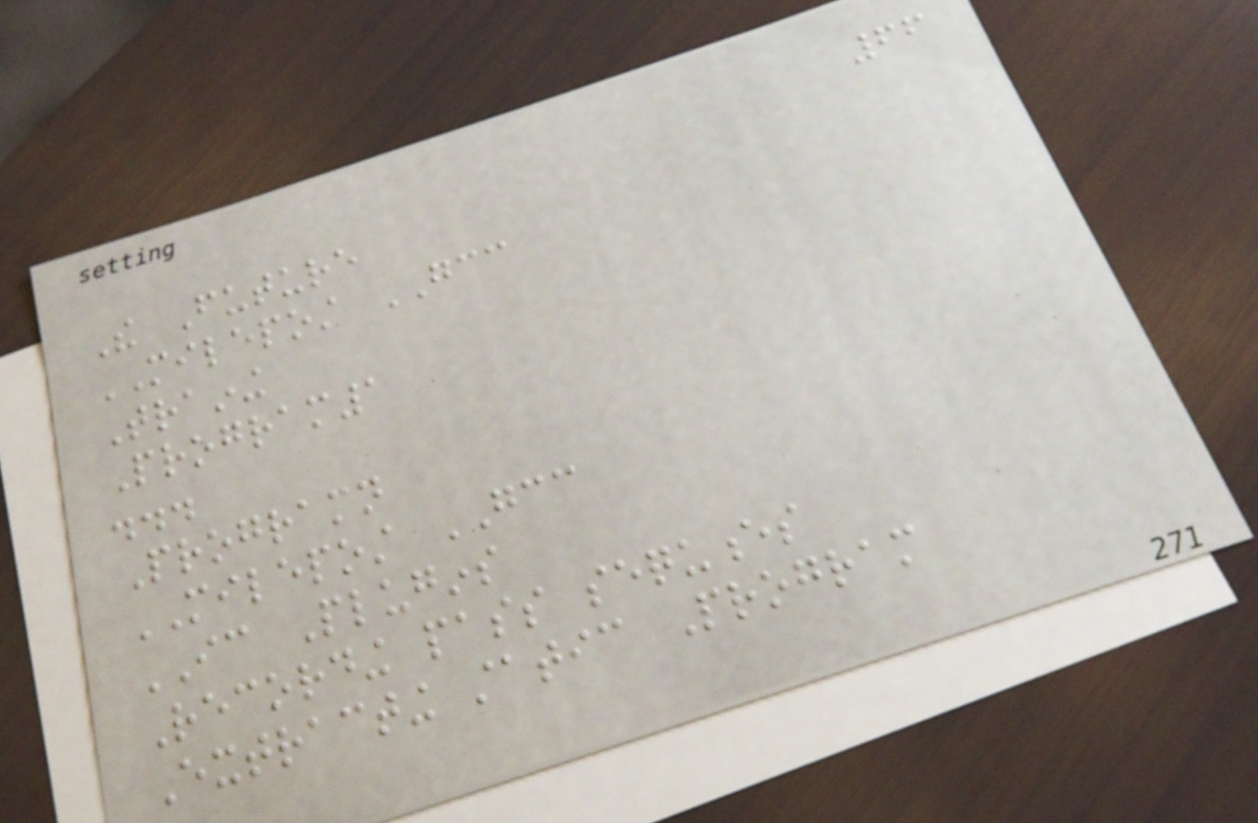66
The Future
MILEPOST GCC
Training
Program1
...
Programn
MILEPOST GCC
IC Plugins
Recording pass sequences
Extracting static Program
